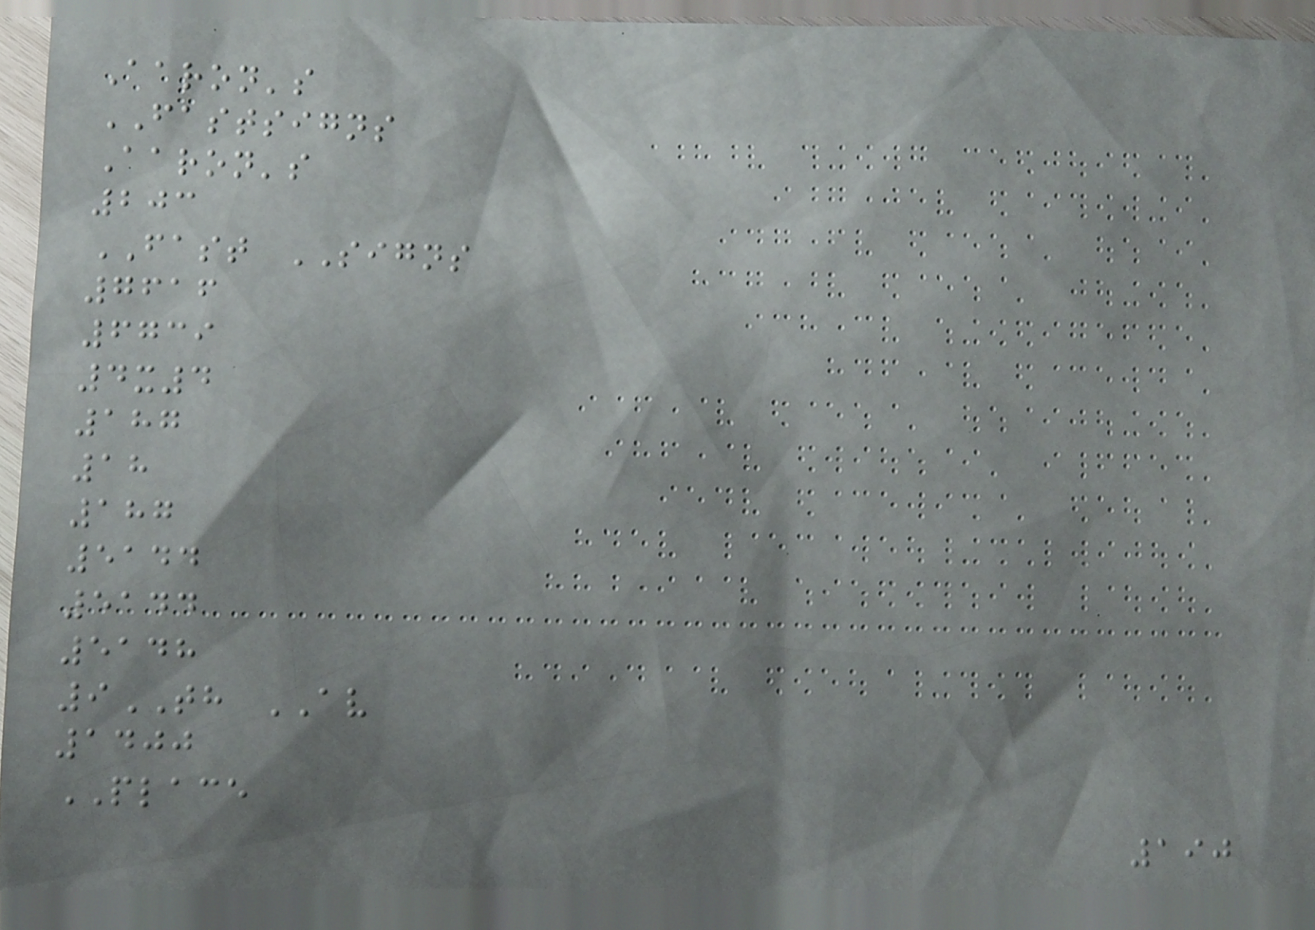Aaron's
FASTSIGNS
Aaron's
203
FAST SIGNS
7616
6739
4x4
187
18
187
5144
5144
5148
9TH AV
1400
PLACE
190
